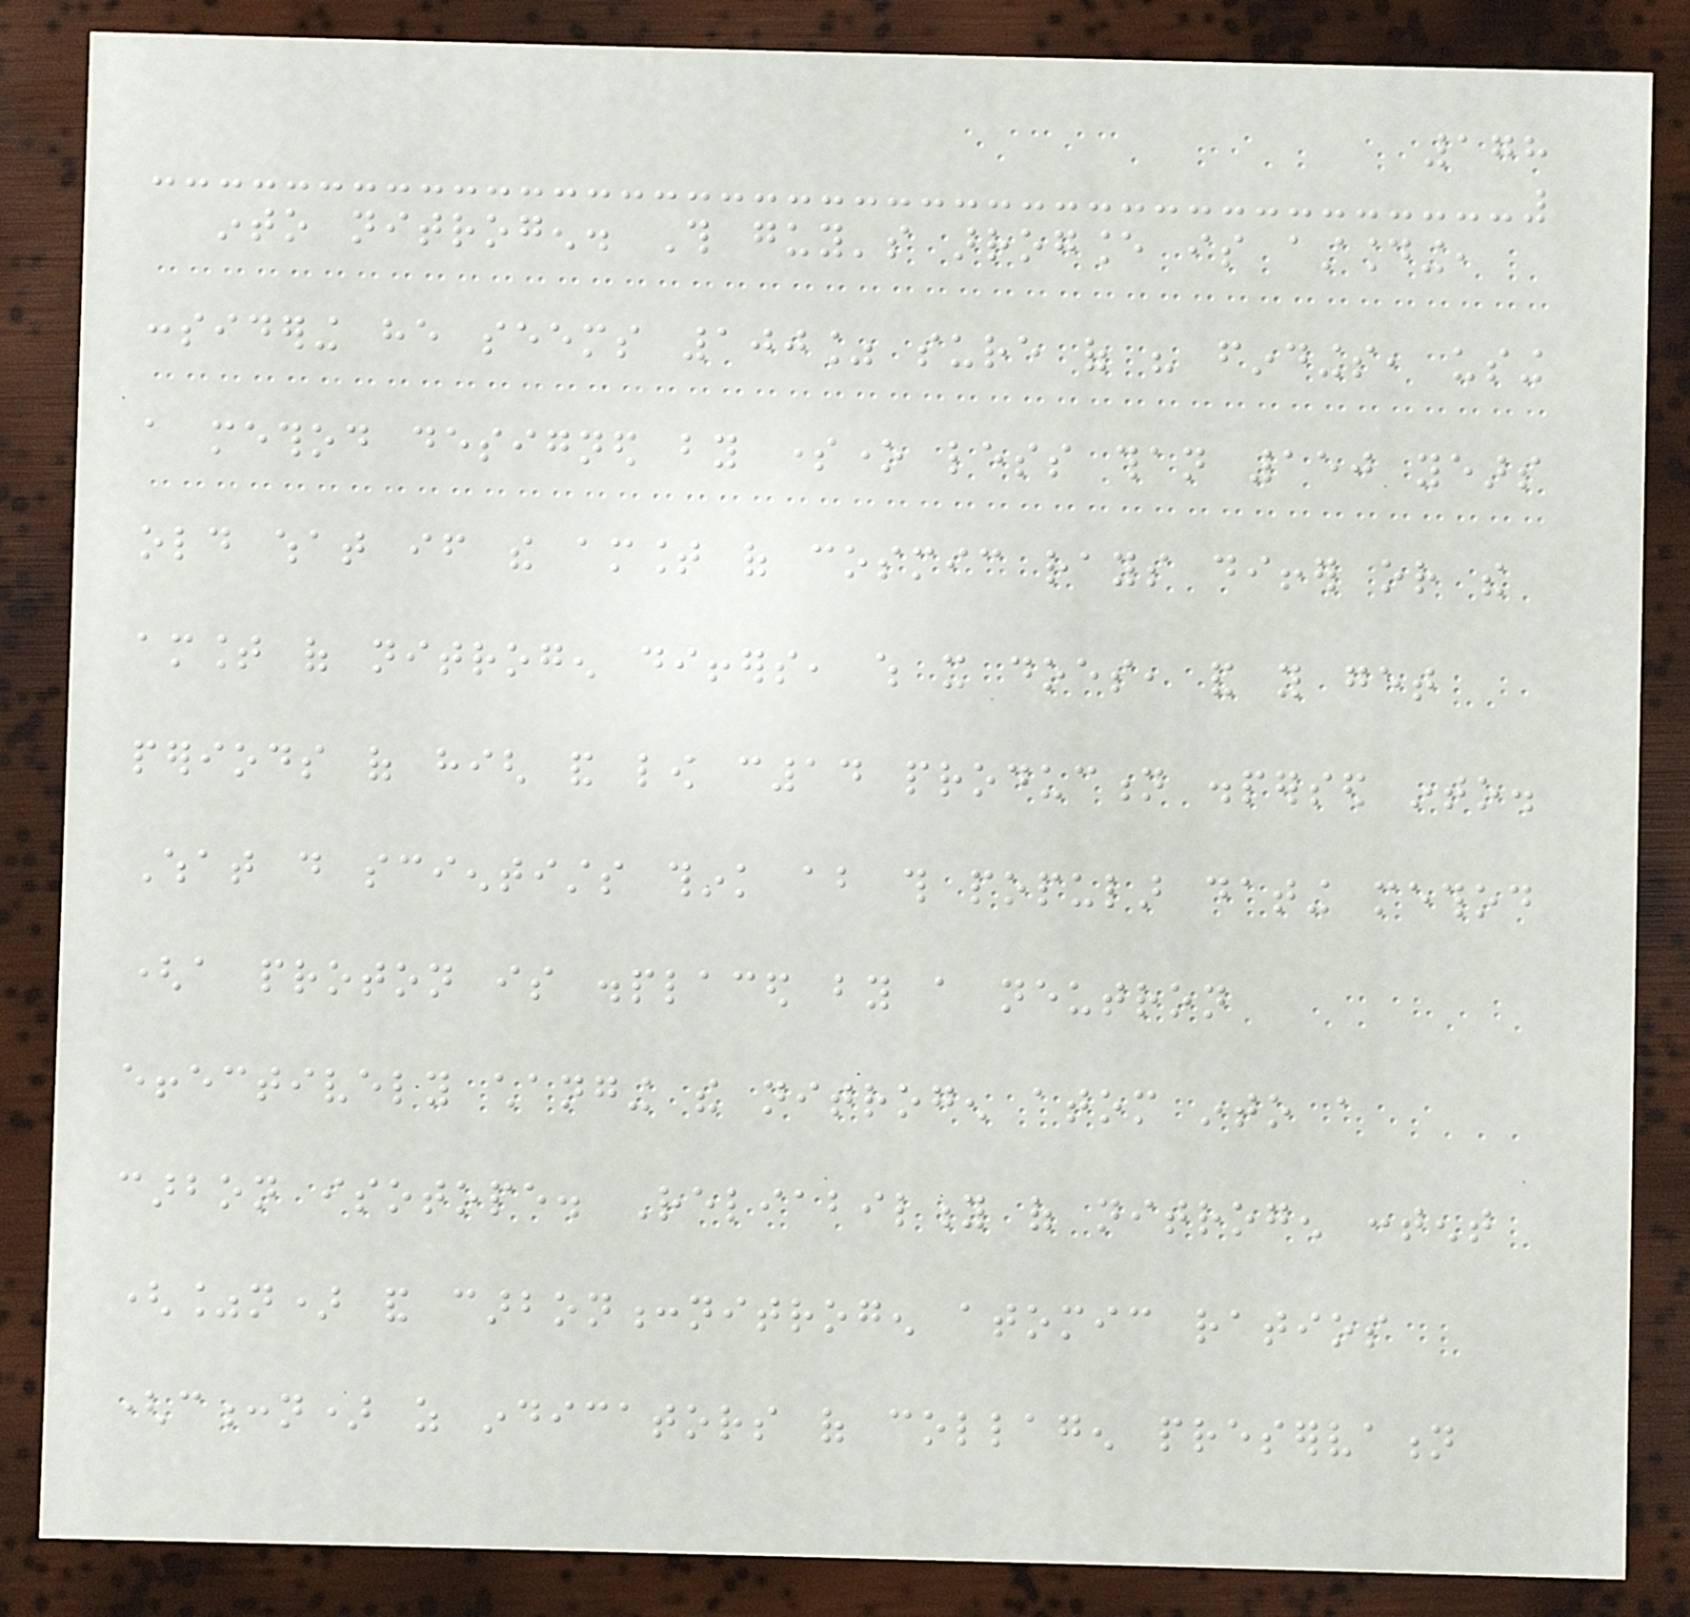178
into nitrogen. This guy's arrogance is astounding,
considering he seems 100% sure of his findings, using
a method designed by someone less than 150 years
old what if the amount of cosmic rays differ or the
amount of nitrogen differs, which it does, and you get
periods of high and low c14 production dispersed into.
What do scientists think about this popular dating method
(a proton is displaced by a neutron
effectively changing the nitrogen atom into a
carbon isotope. Reliability of nitrogen content
(%n) and carbon:nitrogen atomic ratios
(c:n) as indicators of collagen preservation
